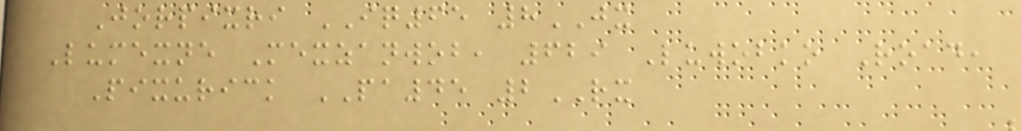Jorpixri IQ65 8JX
Lumexne Mexzanwob, 629 Luwobko Road,
Pixurick PA45 2RX
